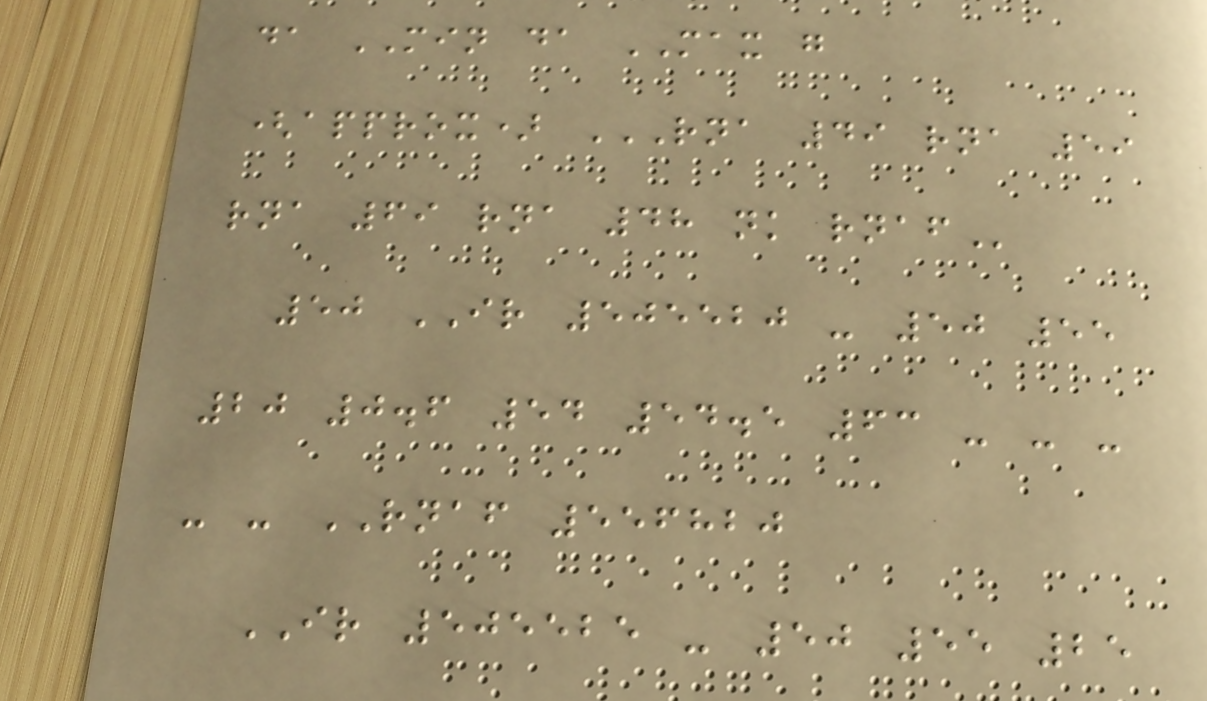da MIN da MAX g
(approx) RNA 49 RNA 59
RNA 69 RNA 48 NK RNAF
50 IR 505520 - 50 55
20 0.6 54 54.5 63 - - -
- - RNAF 556820
IR 505525 - 50 55 25
